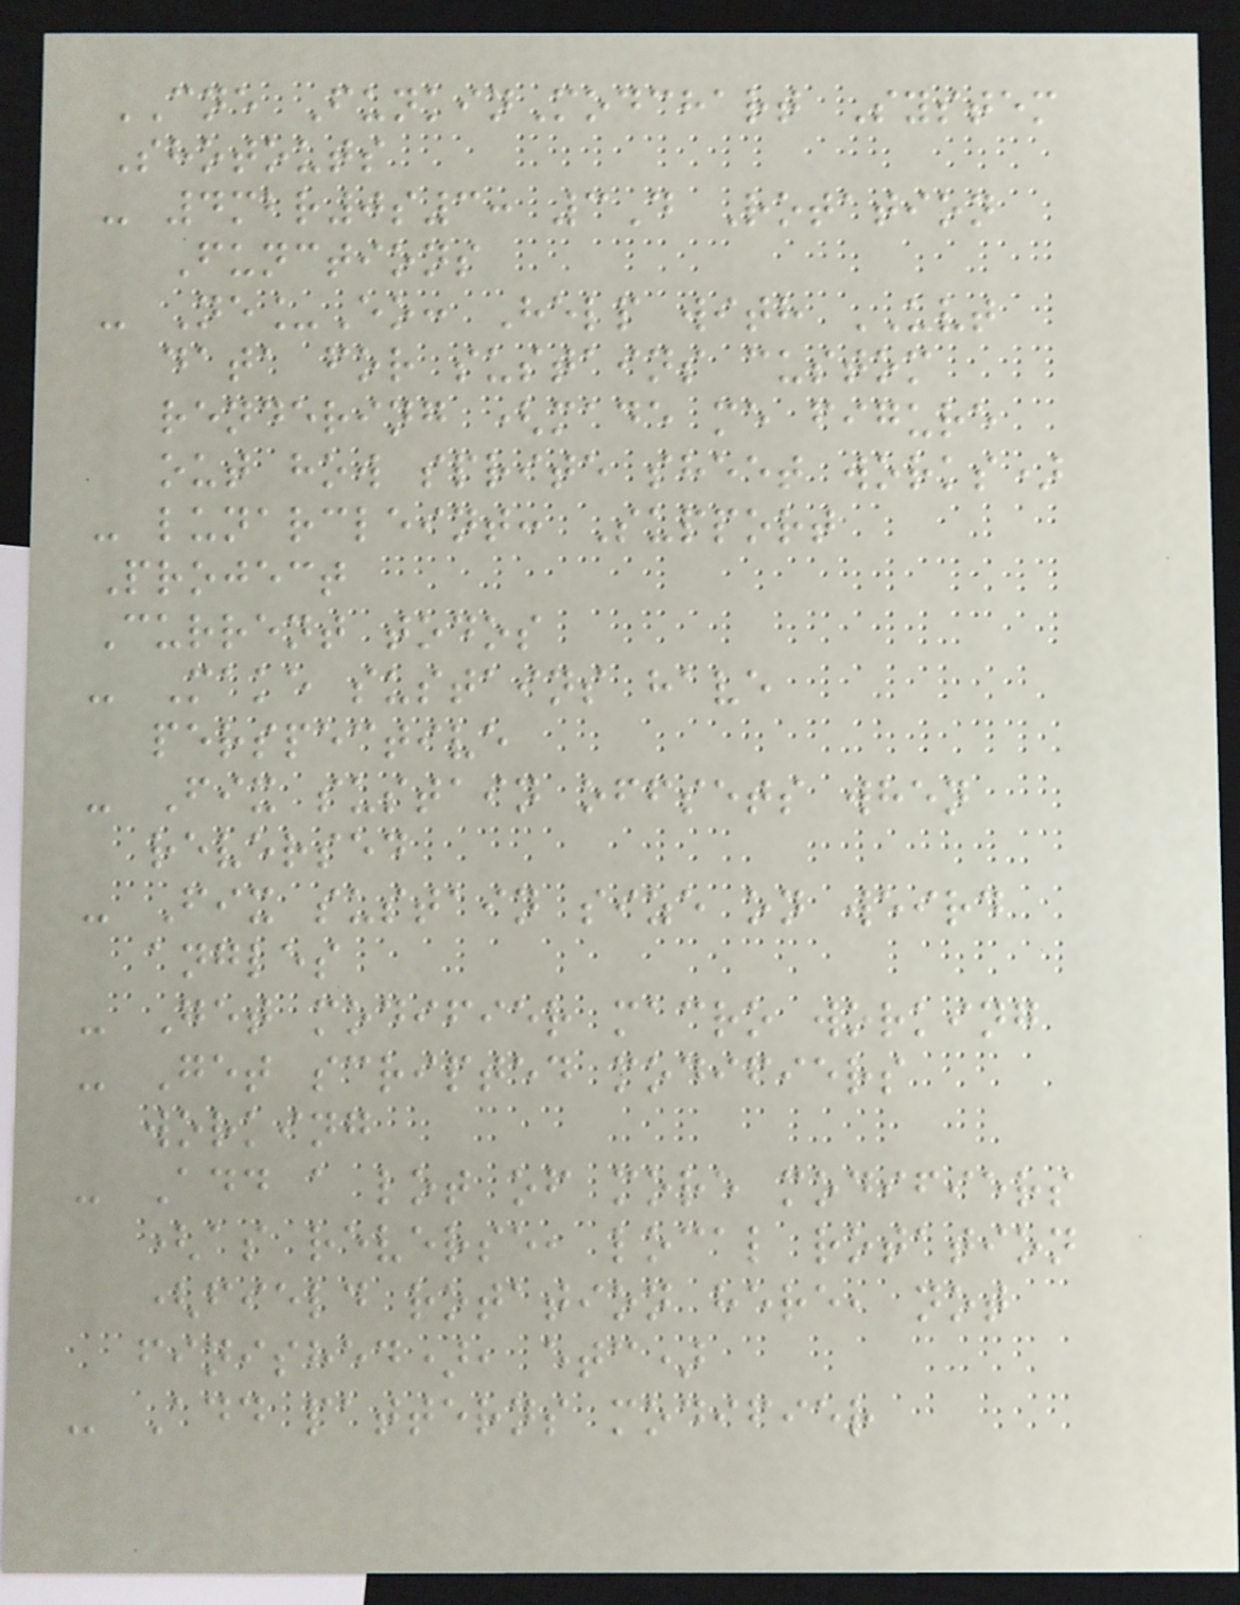CNE FunkinModchart System
Shotouts
- 4mbr0s3: 3D Rotation
Functions
- Ne_Eo: Help with UVT
data for sustains custom
rendering (made me figure
out how sprite sheet works)
- lunarcleint: Support
Project
Current todos
- Make sustains have
perspective
- Fix sustain offsets when
reversed
- Fix sustain size on weird
angles
- Get modifier macro working
- Get scripted modifiers
working
- Add a lot of more modifiers
(as reverse, local rotation
(field rotation here, not
finished), etc)
- Add patterns modifier
